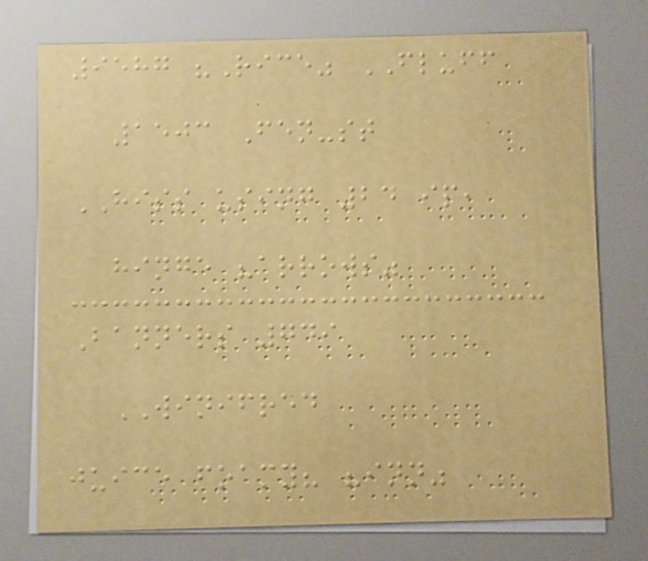9587 "Rice" FLUFF
1503 Fen-st
HISS using 24 ip,
hinge "arrows"
Banners 749
WINIFRED
juice foamy? "inn"
